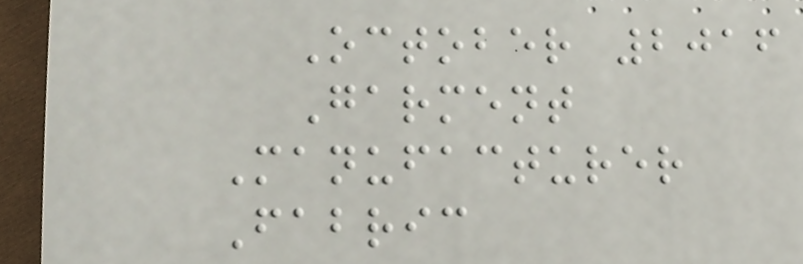October 2016
Garment
Manufacturer
Fabric
